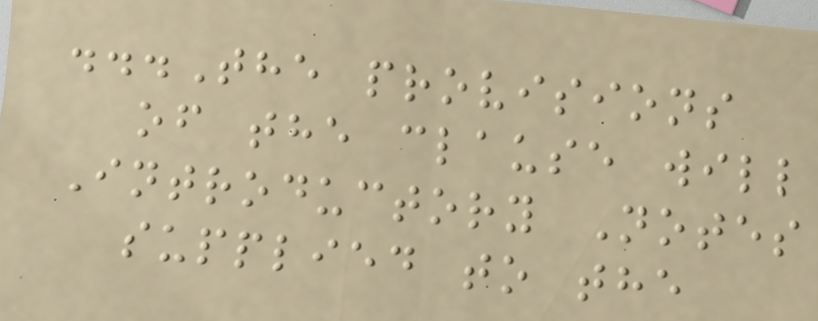...The provisions
of the clause will
Introductory Notes
supplied to the
